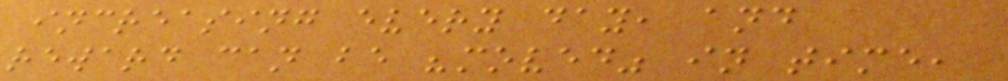increasing every day, and
reward can be "moved" in time,
